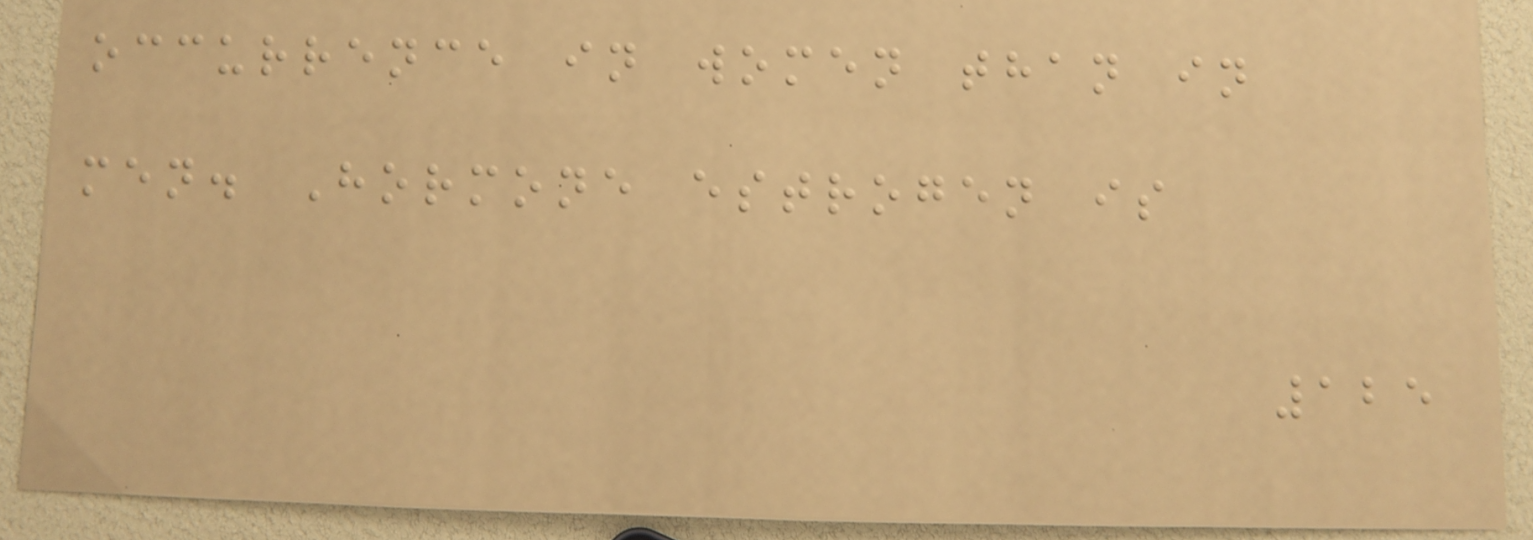occurrence in women than in
men. Hormone estrogen is
125
